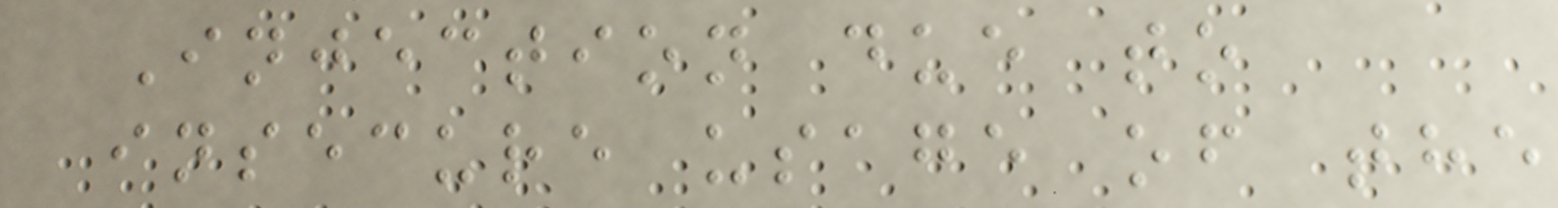Injection due to
insecure usage of the
